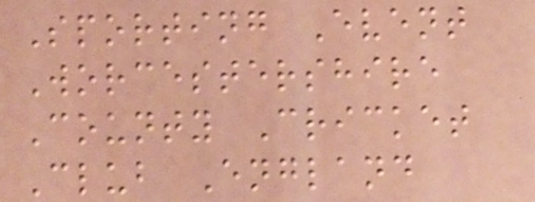Sporting Event
Worcestershire
County Cricket
Club England
